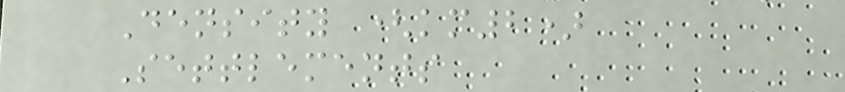Density (km2)
Settlements
